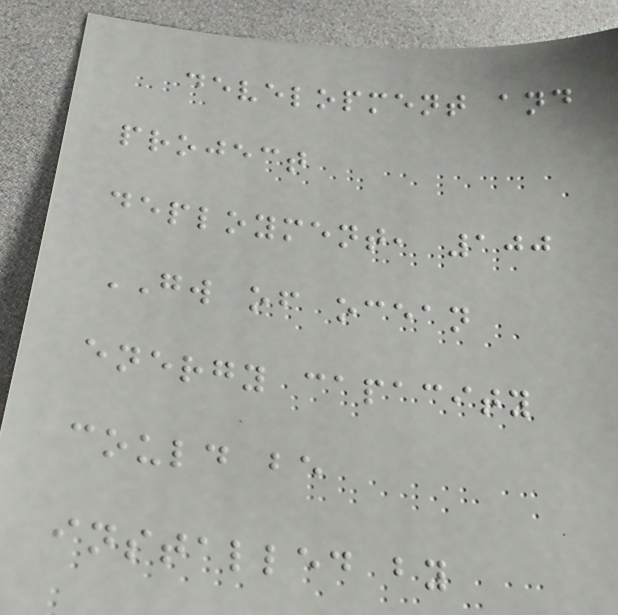development and
project
deployment, 100
GW of ocean
energy capacity
could be
installed by
